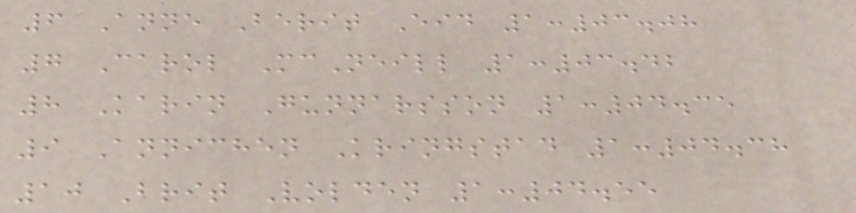6 Anne Berit Eid 1:03.08
7 Carol McNeill 1:03.42
8 Karin Gunnarsson 1:04.35
9 Annichen Kringstad 1:04.38
10 Brit Volden 1:04.55
